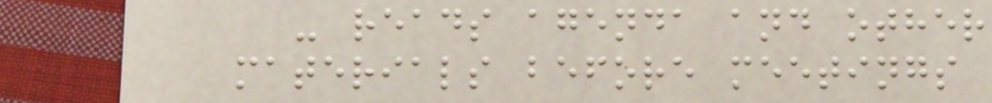- reads agenda and other
materials before meetings
